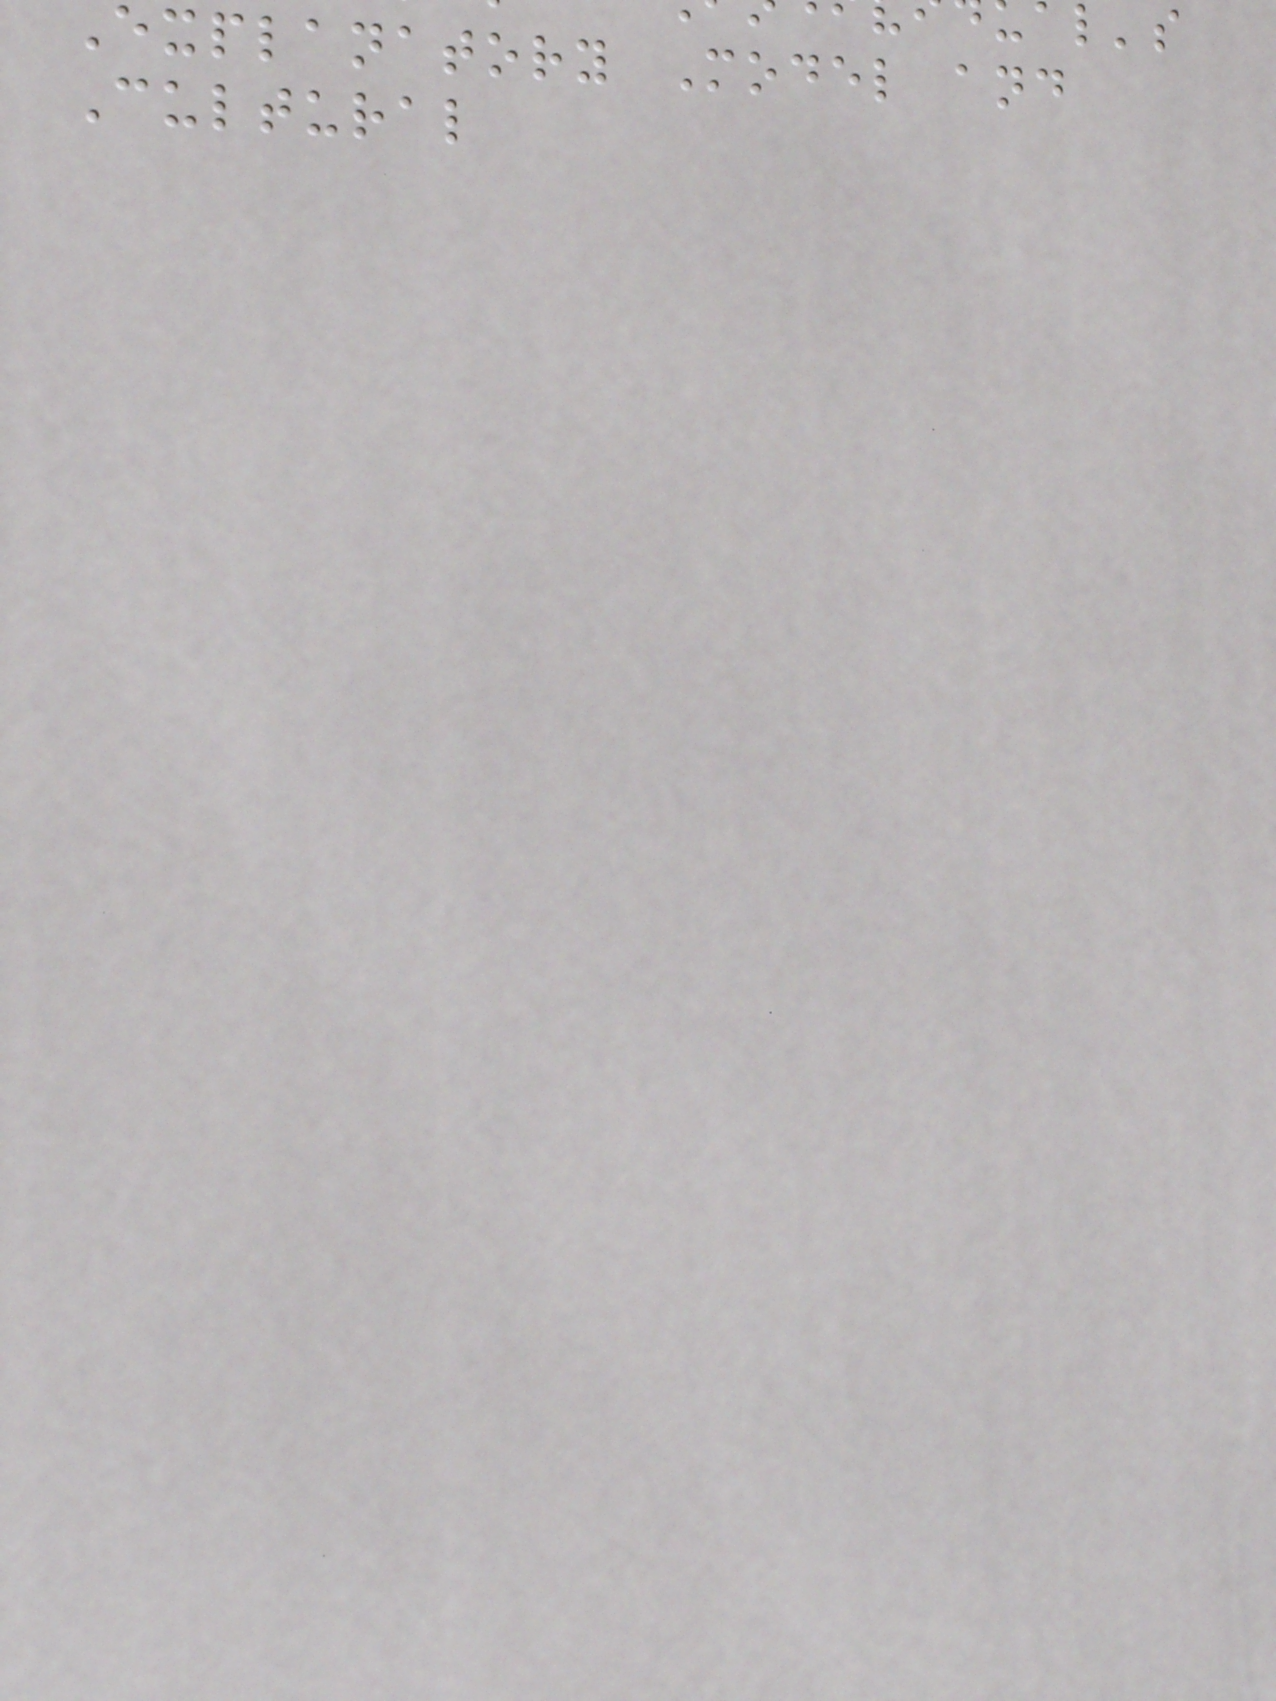explanatory Model and
Cultural
